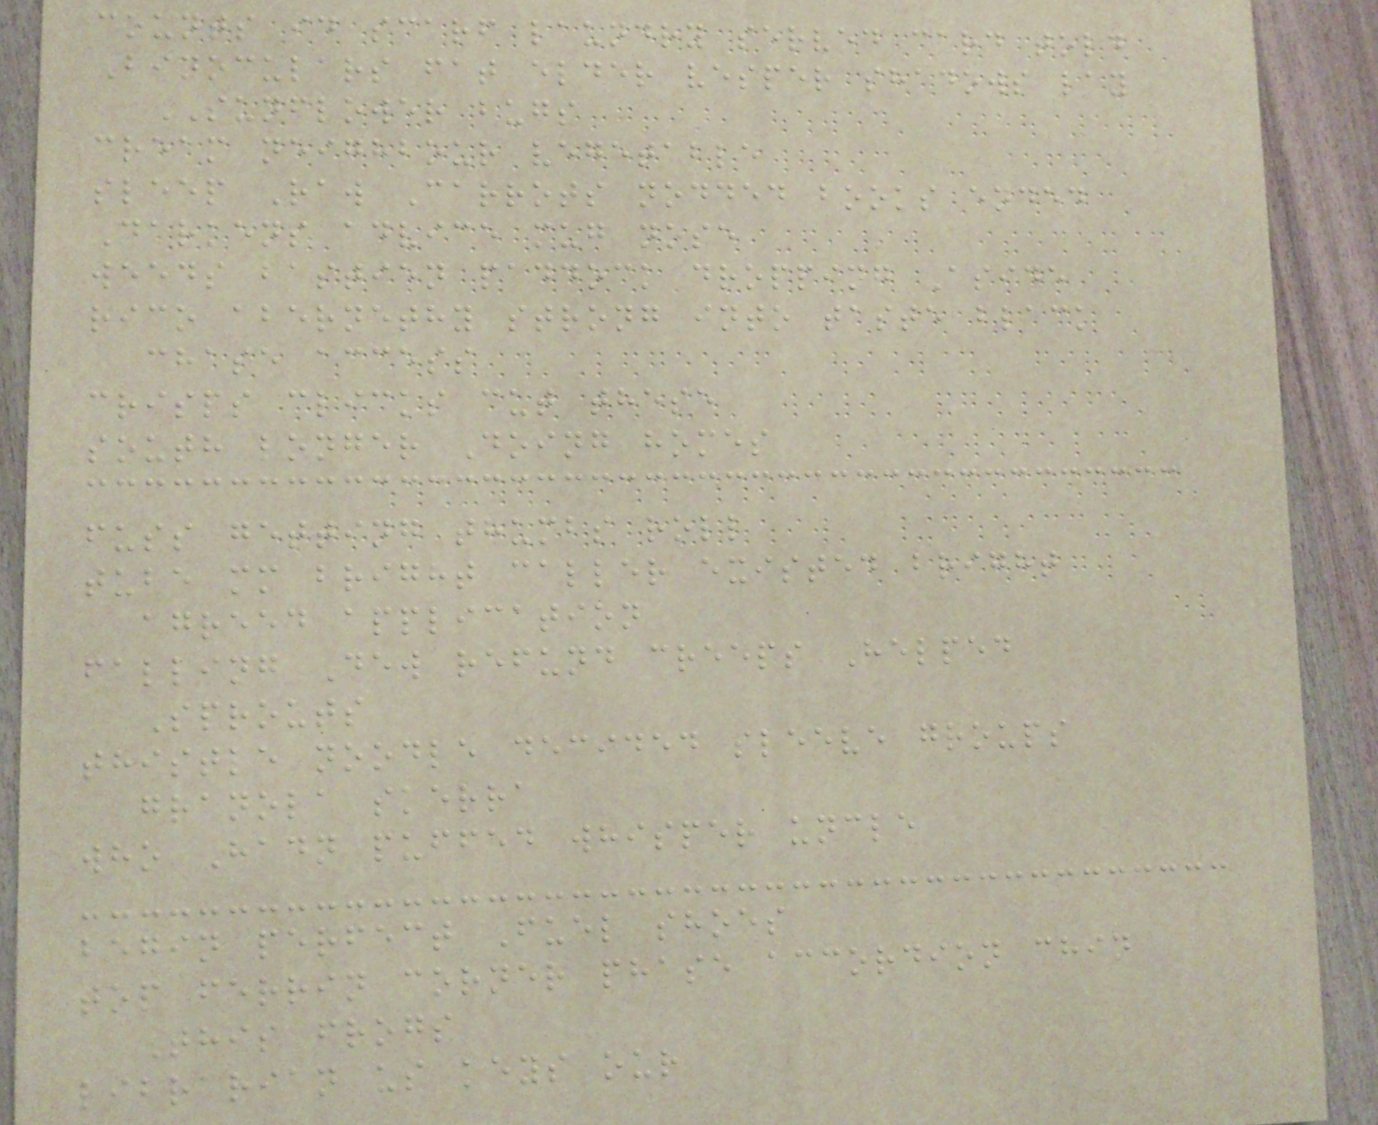counts id scarf laundry served card told
Binoculars fat elder vesper shadows lay
SUNFLOWER bugs
cream neighbour vegetable
sleep Raw Carrots nodded books ended
Darkens advice mug nose
weeds bastien paddock dropping Aside
rico abernethy strong into taste black
chase access
crisps clicks cut these
south longer Doing homes
fuss getting thumbs roll
tube mm bright caller existed bright
agreed application
falling Dew refund creeps Helped
Sprouts
thistle noodle decided sleeve groups
granola skerra
who Hadn puffed whisper uncle
begin perfect Fuel shoes
top ferrin corner phase accordion chin
This frogs
librarian us keys our
